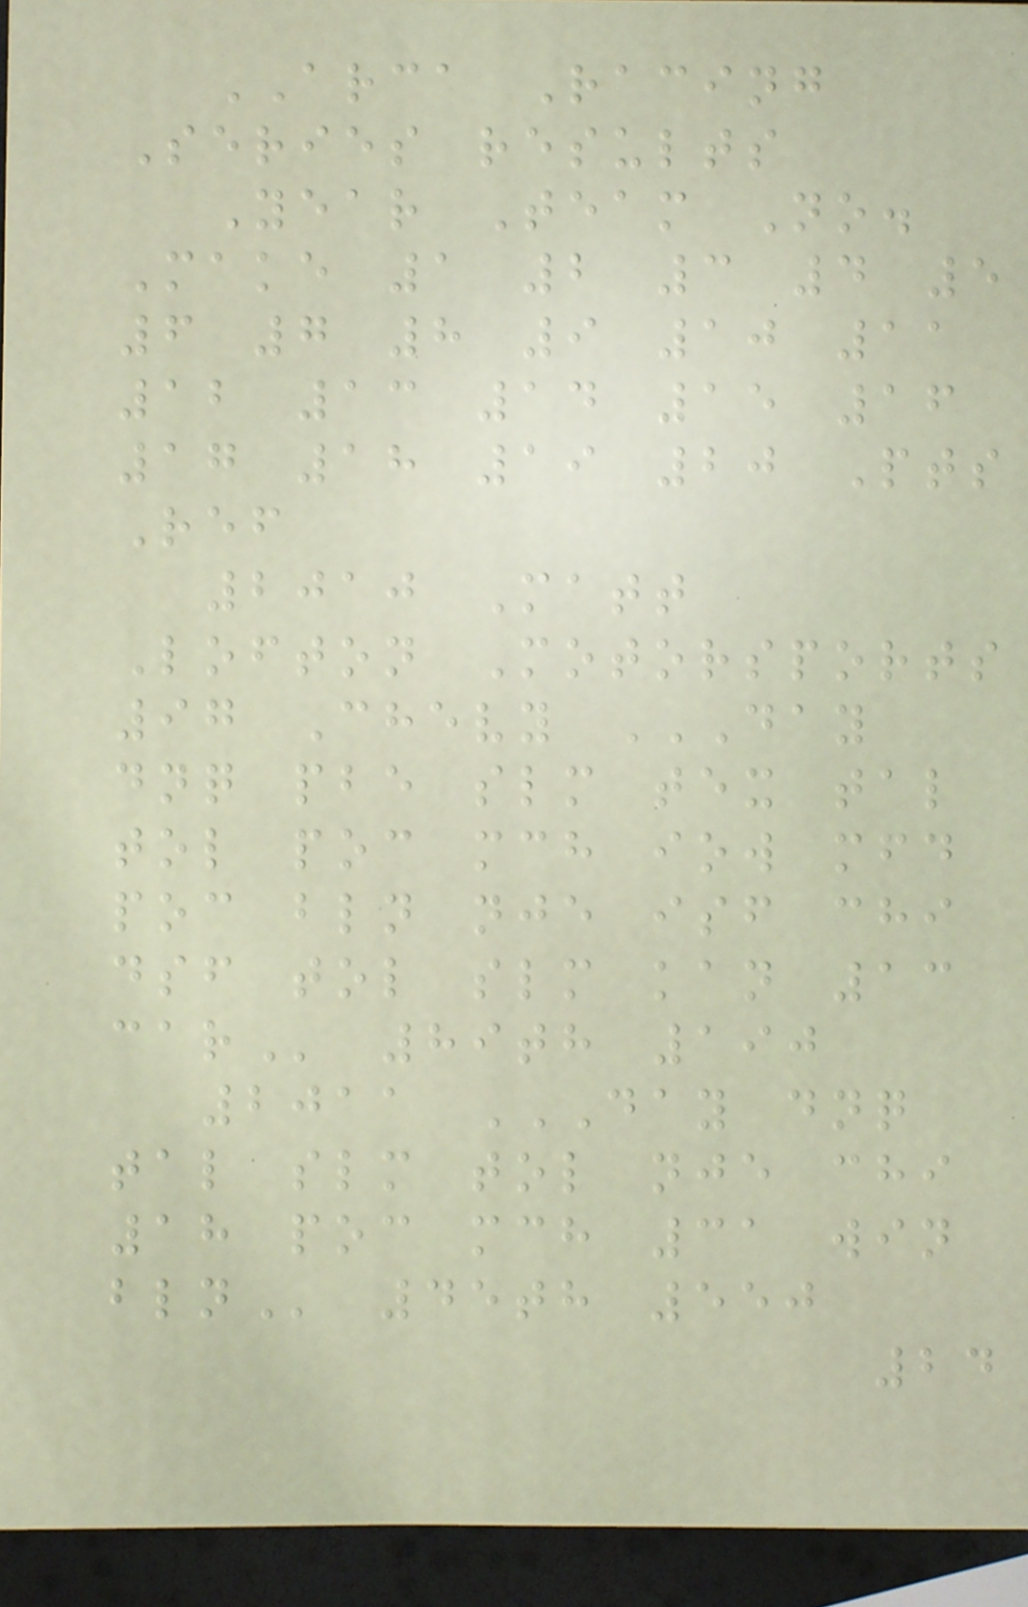ARCA Racing
Series results
Year Team No.
Make 1 2 3 4 5
6 7 8 9 10 11
12 13 14 15 16
17 18 19 20 Pts
Ref
2010 Matt
Lofton Motorsports
97 Chevy DAY
DNQ PBE SLM TEX TAL
TOL POC MCH IOW MFD
POC BLN NJE ISF CHI
DSF TOL SLM KAN 13
CAR 89th 190
2011 DAY DNQ
TAL SLM TOL NJE CHI
18 POC MCH 31 WIN
BLN 45th 550
24
